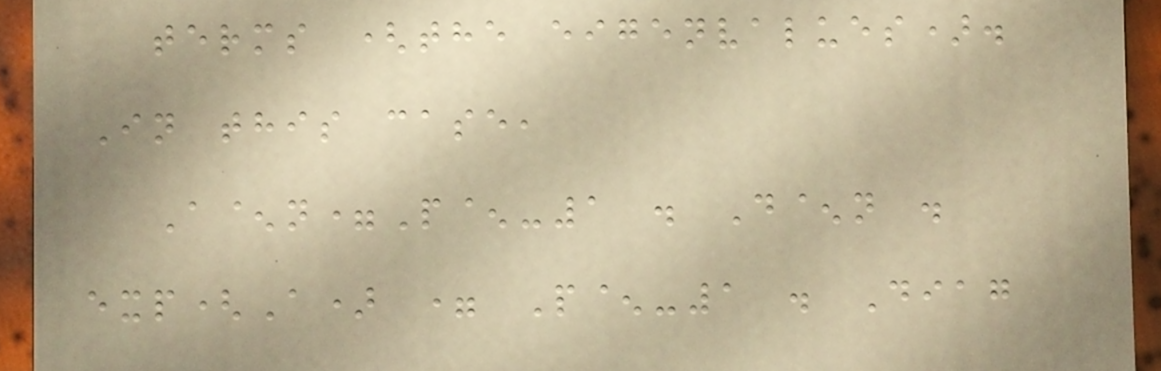terms (the eigenvalues).
In this case,
A^n=P^-1 . D^n .
exp(A) = P^-1 . Diag
